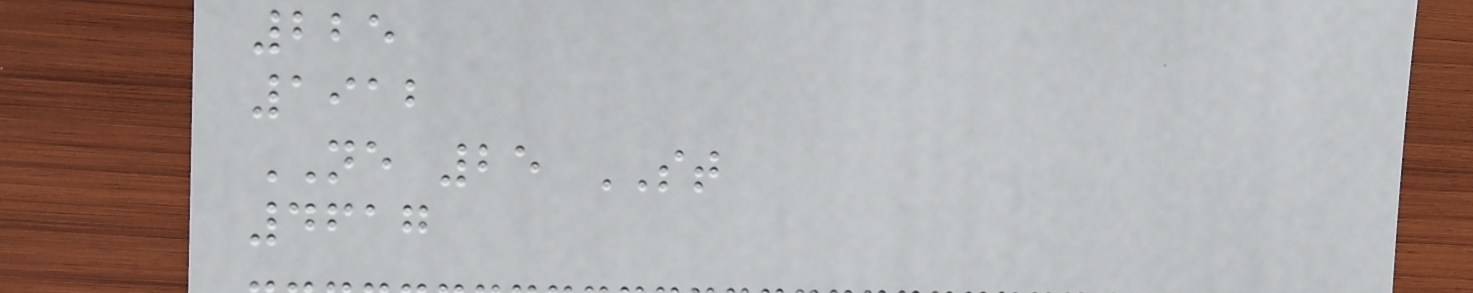225
1912
NE 25 ST
4617
